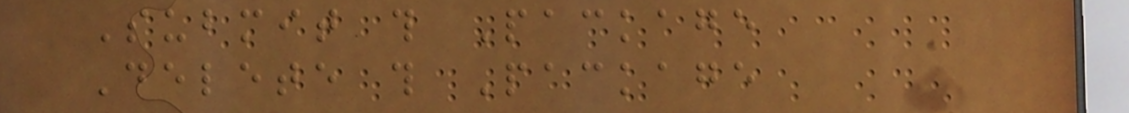Submit this Package
Delete this Package
